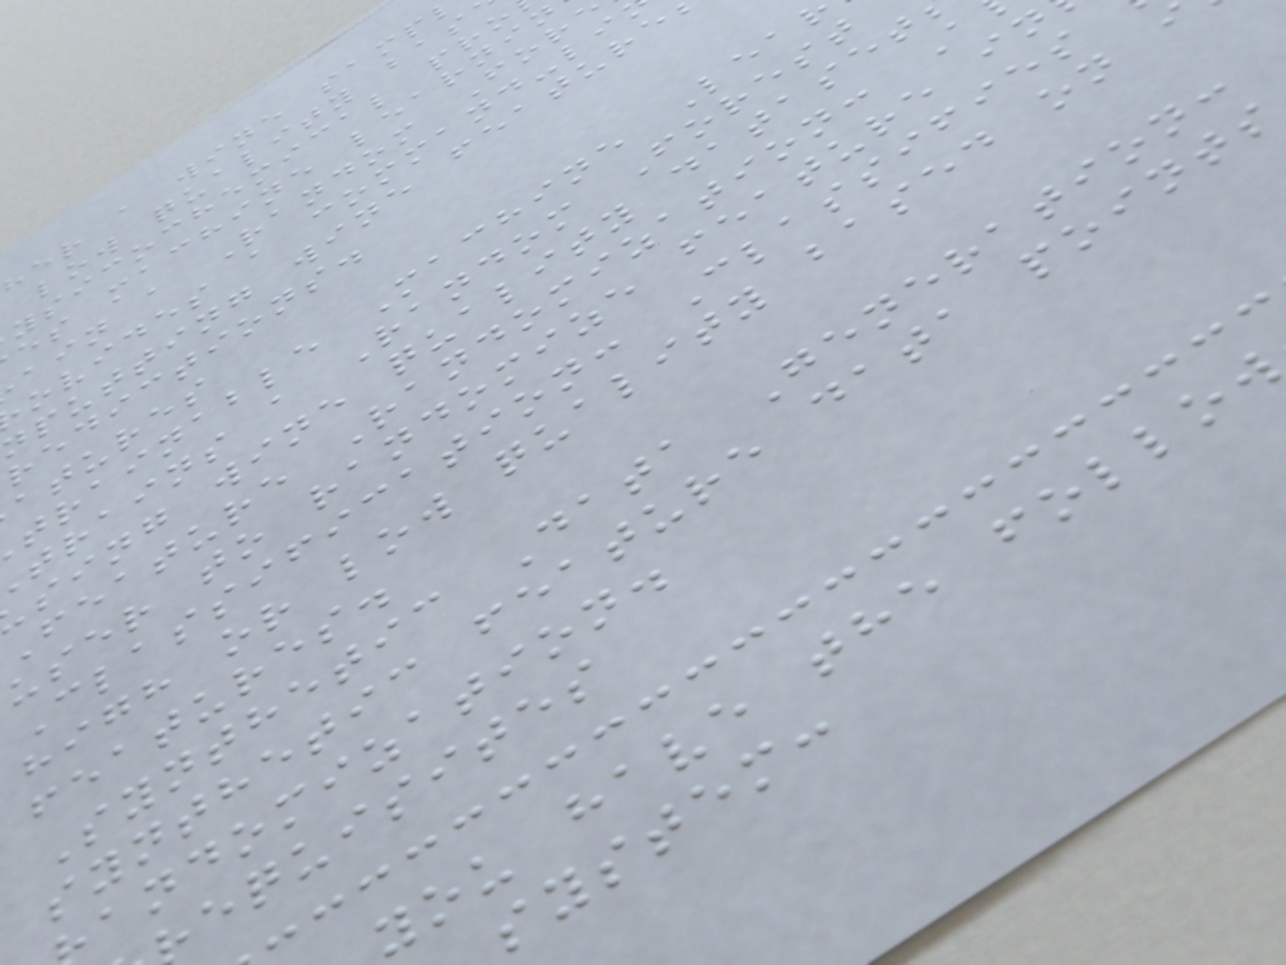her a wine samp
low quality bas
ysicochemical pro
es machine learnin
ain a Random For
ovides a command-li
nputting wine feature
redictions.
atures
trainable Machine Lea
trains a Random Forest
sing wine quality dataset
Feature Randomization: A
user to randomize feature in
Classification: Classifies
high or low quality based on
features.
Synthetic Data Generation:
synthetic feature data points
andomization.
equisites
you have the follow
system:
